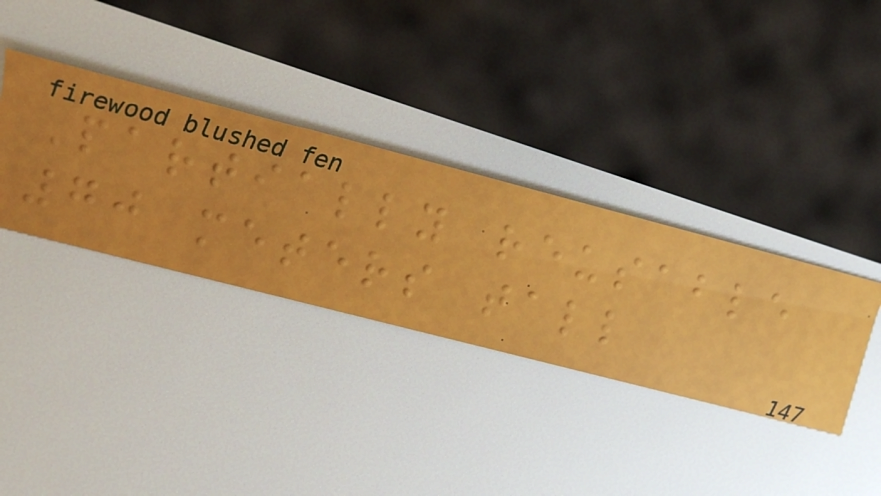Partially reusable
70 meters tall
